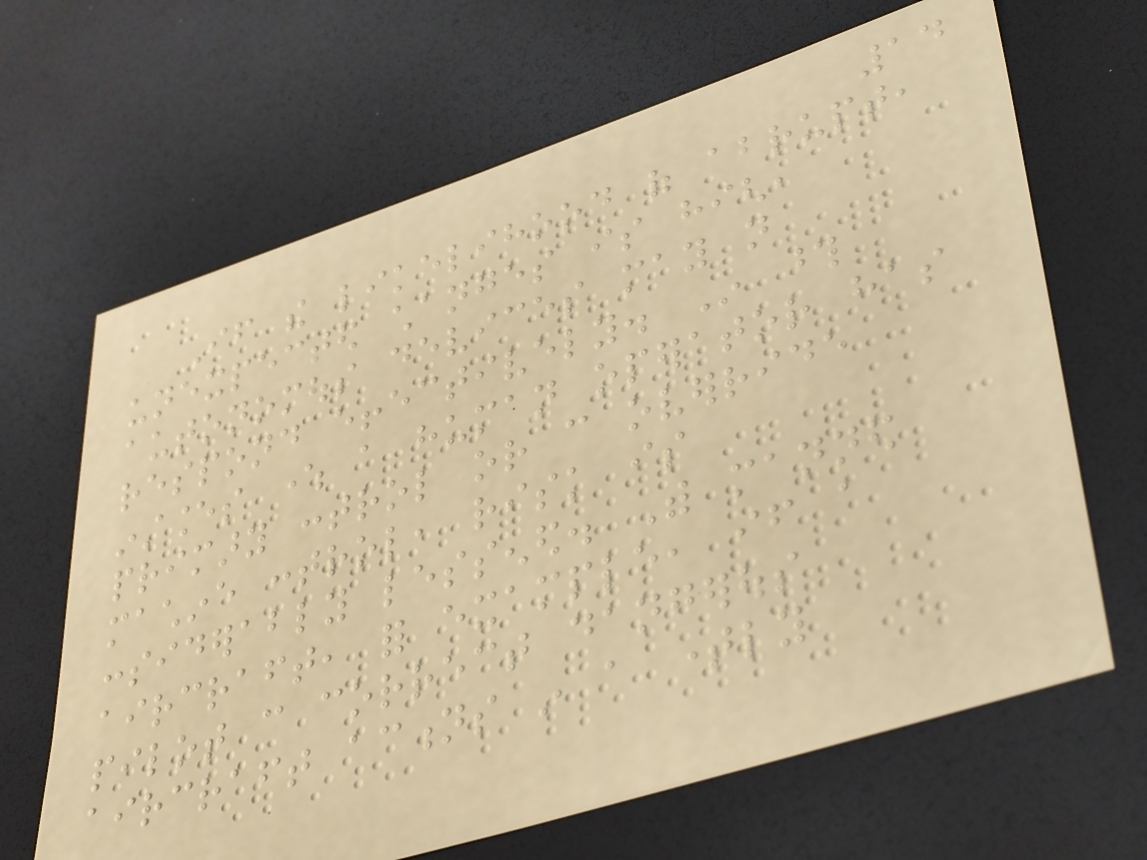14
If the likelihood of abrupt,
unexpected changes is high,
autonomous devices may not
respond effectively. In those
instances where a human operator has
primary control or can override
machine control, risk is
considerably lessened. With manned
aircraft, for example, if a
pilot can correct dangerous
aircraft actions in a timely
